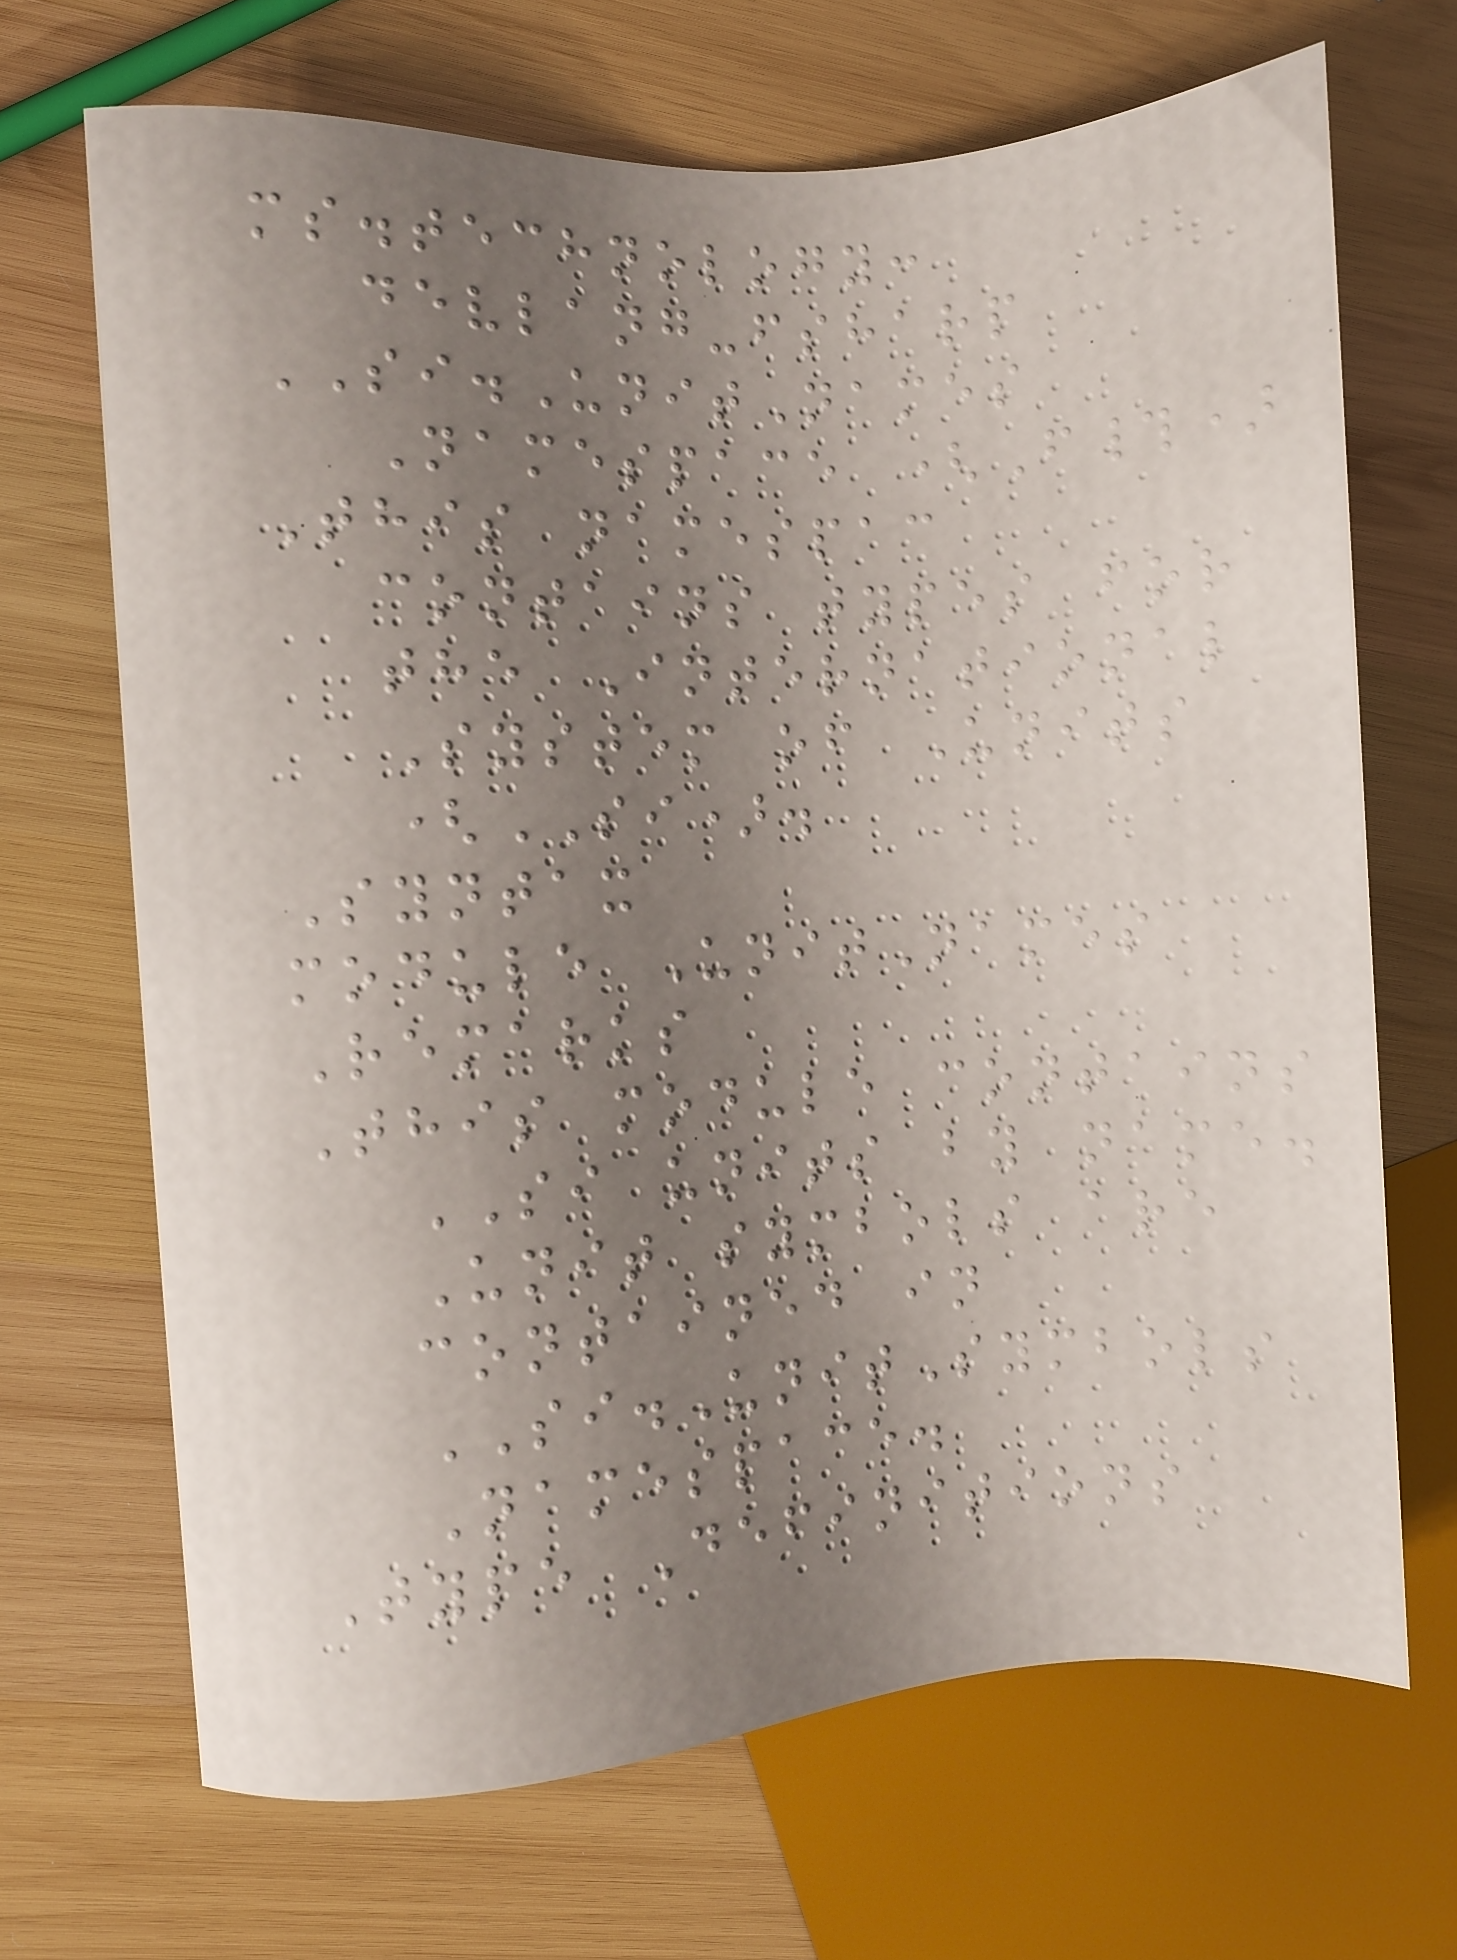ms.technology:
devlang-fsharp
SI.UnitNames
Namespace (F#)
This namespac
contains types for
the International
System of Units
(SI).
Syntax
module UnitNames
Remarks
This module contains
SI units by name.
Unit symbols are
contained in
SI.UnitSymbols
Namespace.
Type Definitions
